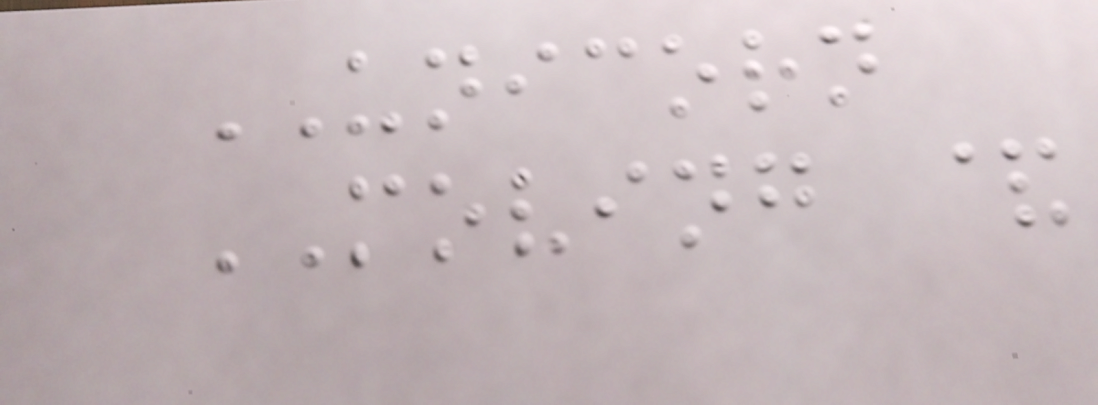UNICORN
MOVING &
